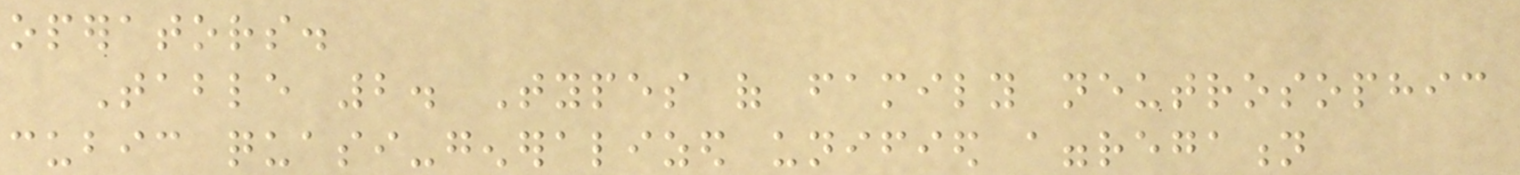operators.
Table 2. Types of family neutrosophic
cubic quasi-generalized unified aggregation
